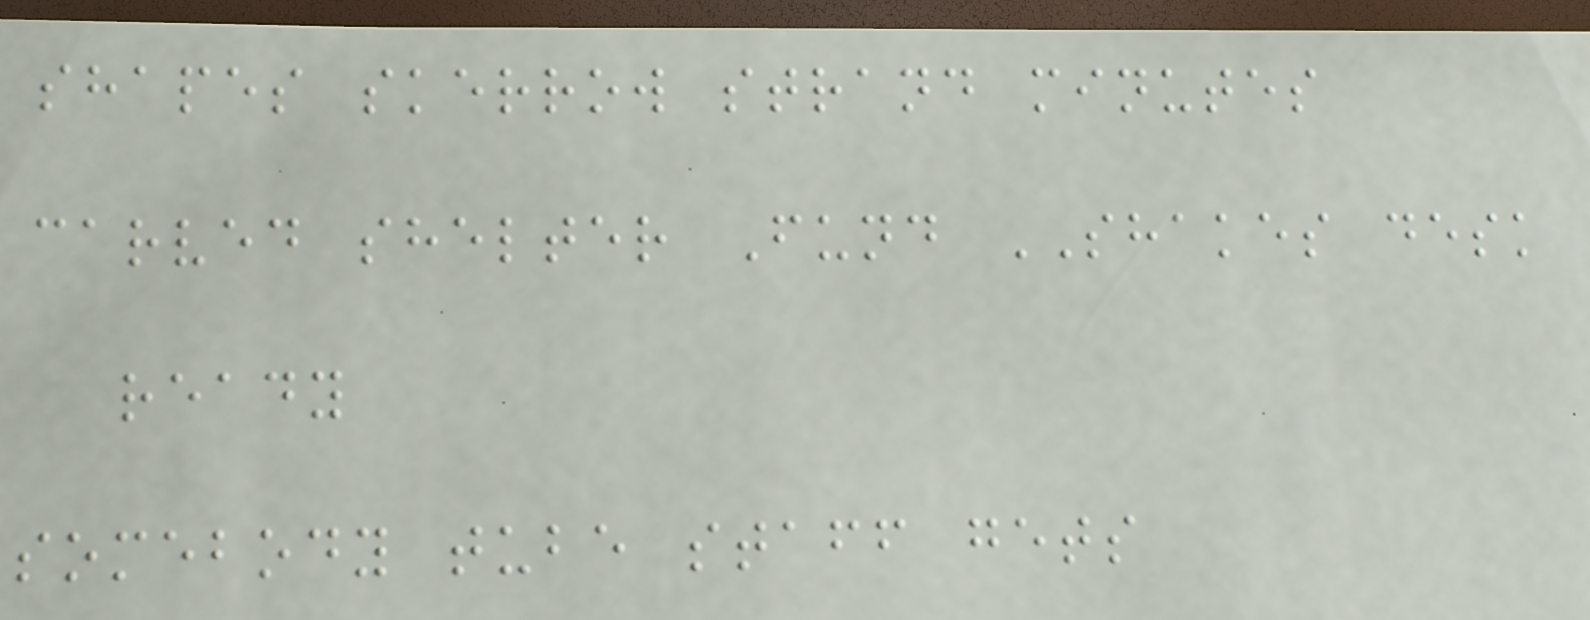shapes skerrow strand minutes
carved shelter Fund SHAKES desk
ready
somebody tube staff gets
